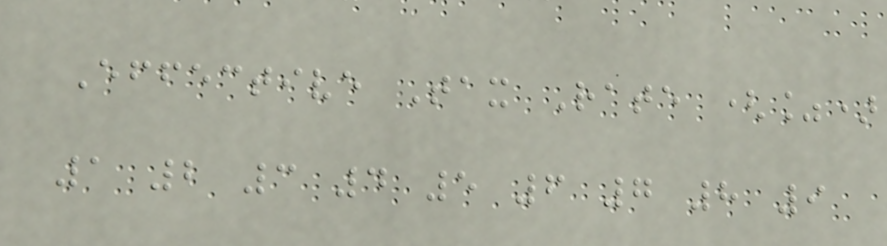Effective Tax Rate (%)
1 2 3 4 5 6 7 8 9
